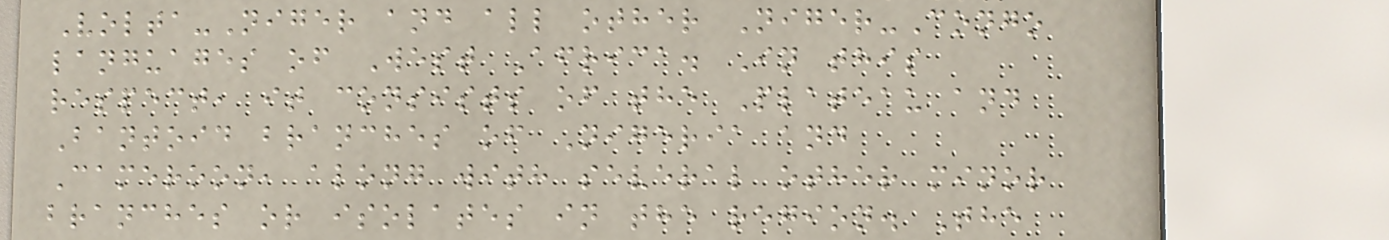Volta-Niger and all other Niger-Congo
languages of West Africa. In this
respect, it consists of the Plateau and
Bantoid branches of Nigeria and
Cameroon, along with several other minor
branches or isolates in the region. The
